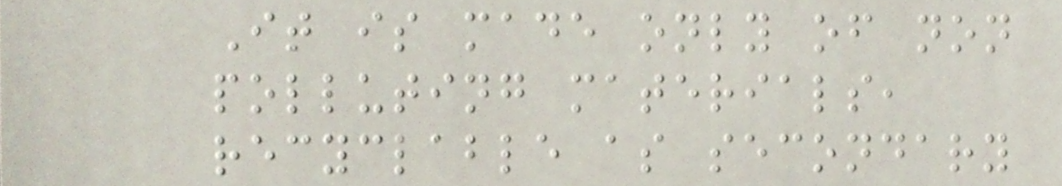It is made only of non
polluting materials,
recyclable as secondary
